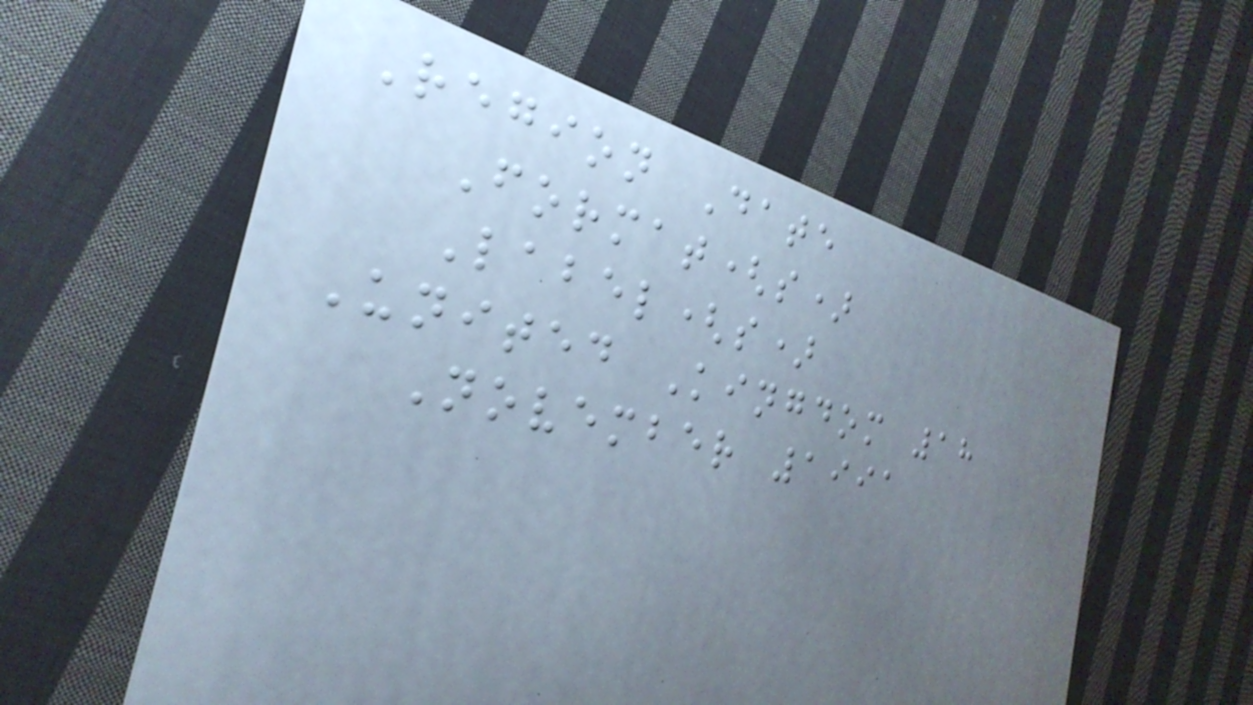Region Date
Format(s)
Label(s)
United Kingdom 18
November 1991
